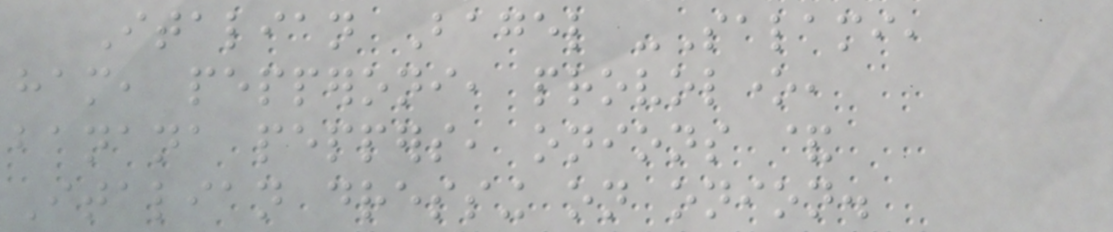Italian Bagel -Salami,
ham, pepperoni, provolone,
banana peppers, onions &
Italian dressing on onion.
